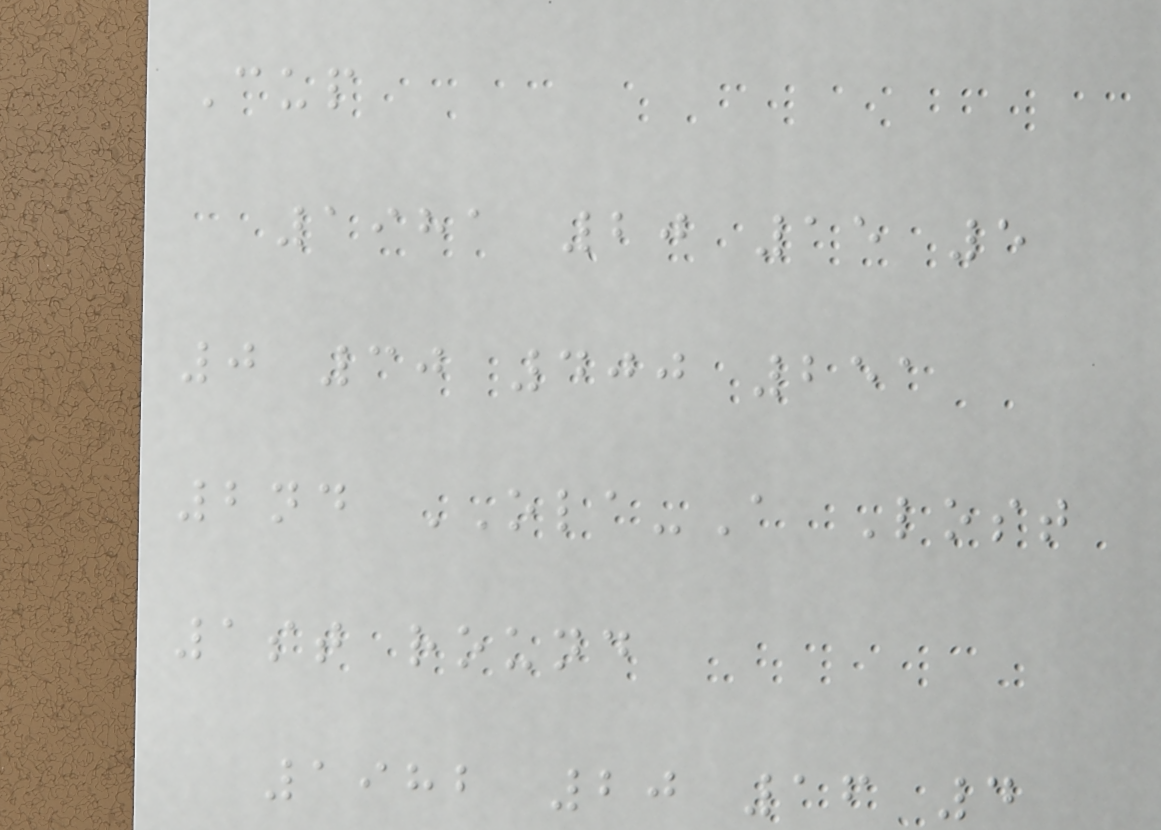Cup
1981 20 15 5
0 30 400 251
2nd OLA-A Lost
1st round
1982 20 16 4
